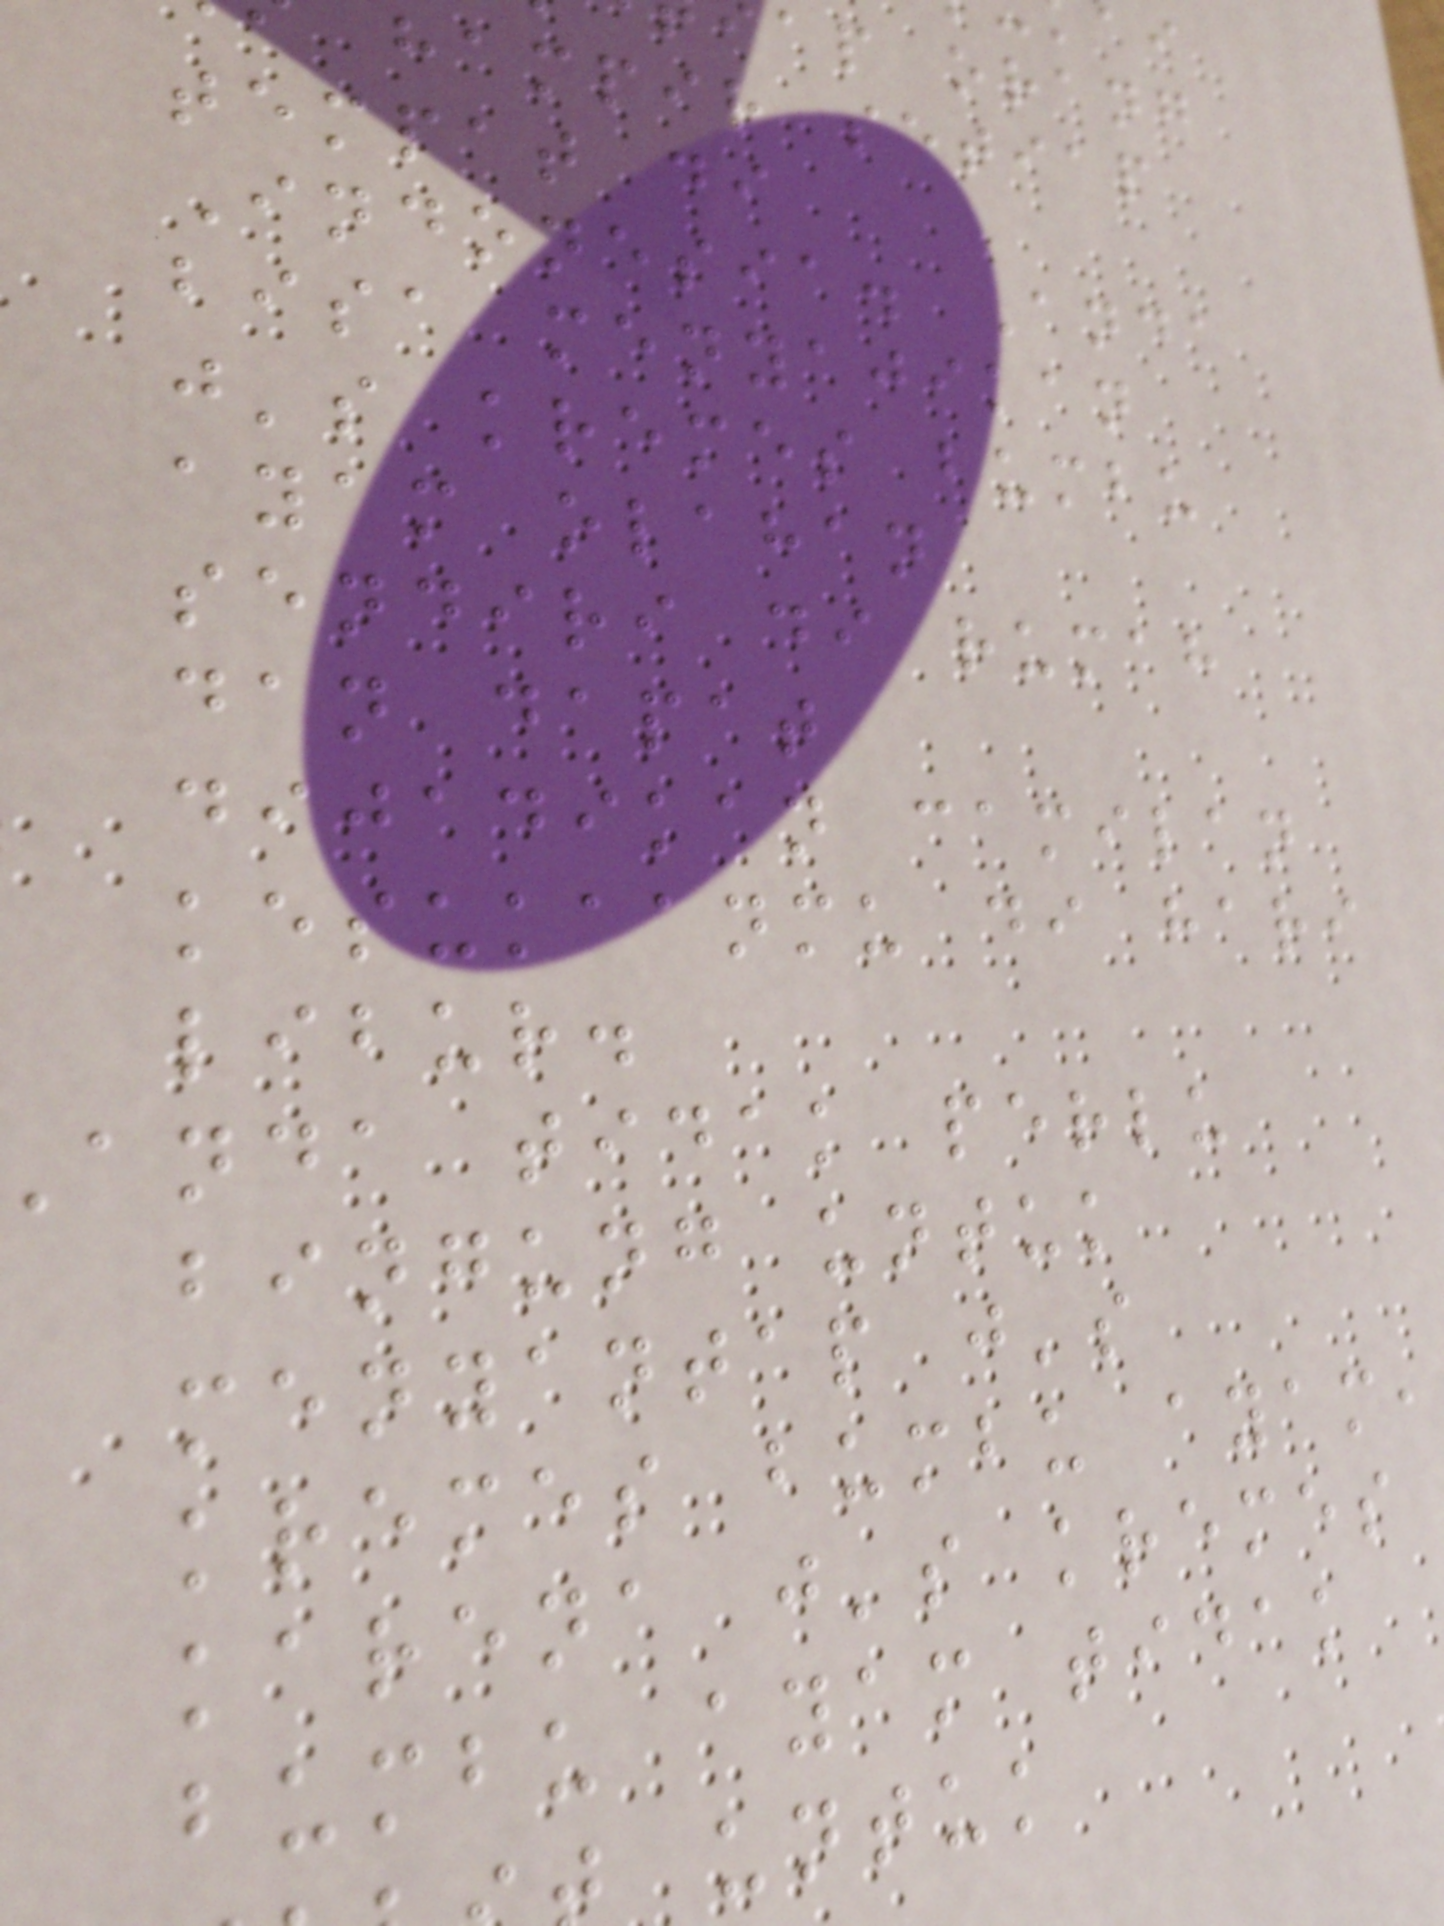ap orang
hampir setiap
tempat di
Indonesia. Anda
bisa menyajikan
j's kremes bumbu
ayam olahan
sendiri di rumah
dan dapat
dijadikan camilan
kesukaanmu di hari
libur.
anda tidak perlu
bingung untuk
menyantap j's
kremes bumbu ayam,
karena j's kremes
bumbu ayam tidak
untuk
